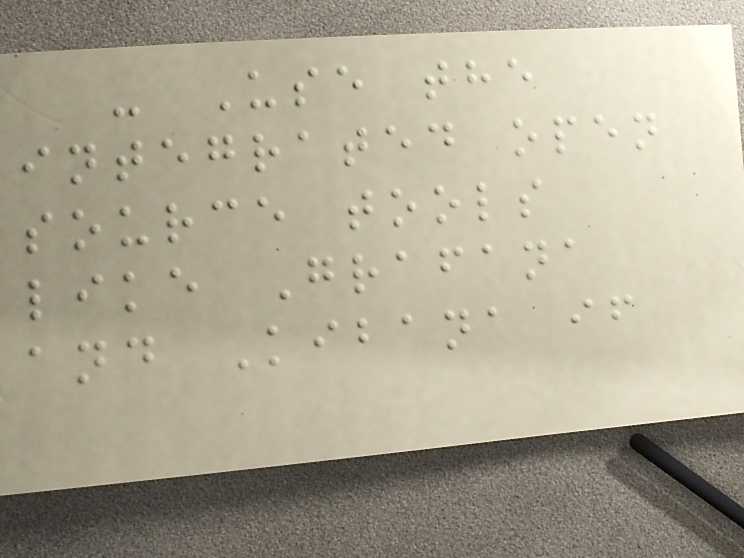- Use the
integrated open
source tools
like Grafana
and Kibana if
